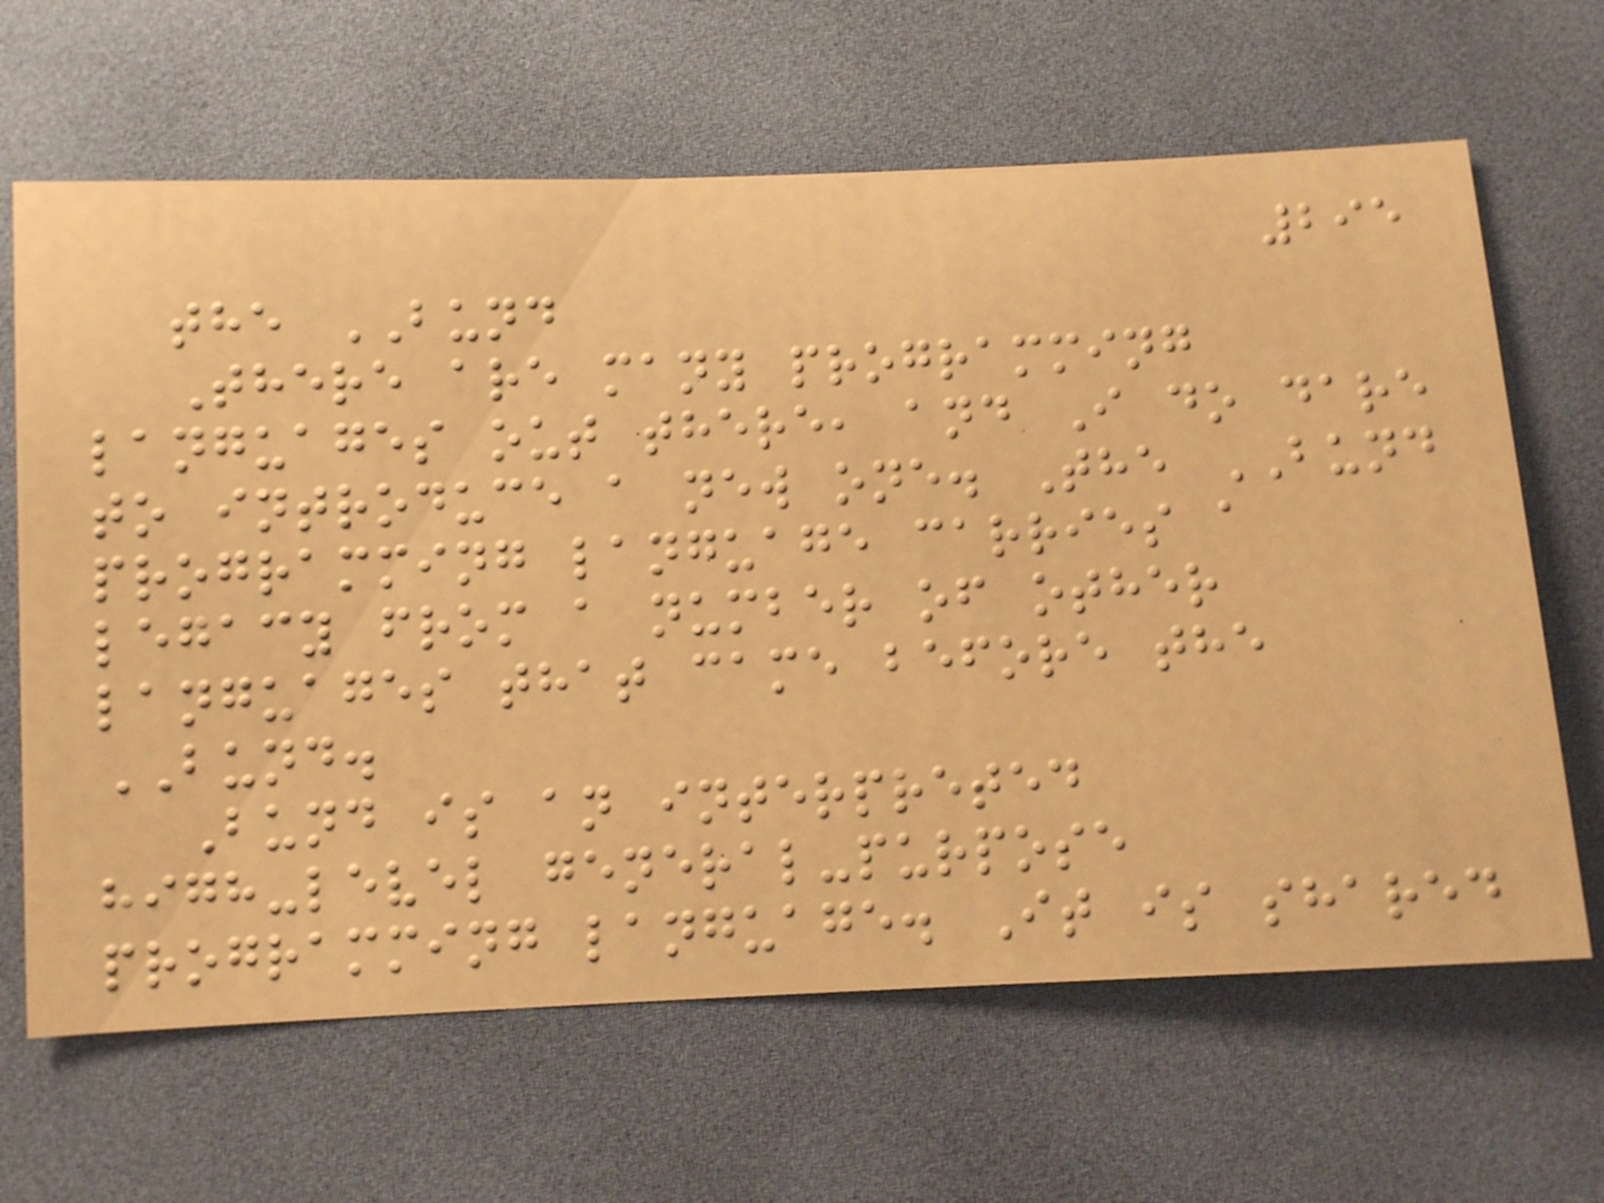295
the BUND
There are many programming
languages out there, and I do dare
to introduce a new one. The BUND
programming language carries a
legacy from a number of other
languages that came before the
BUND.
Bund is an interpreted
high-level general-purpose
programming language. It is shared
